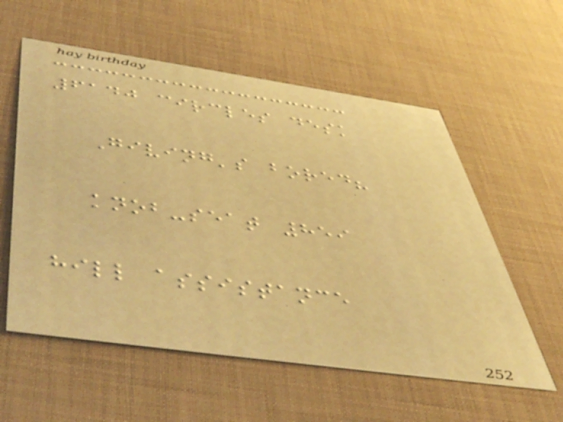6140 circles desk
Giving's bored?
knob-seat 859
hill assistance
